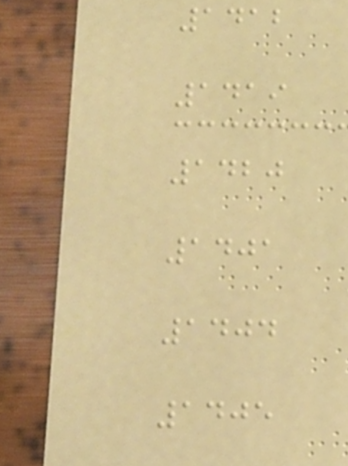1412
1419
1420
1401
1404
1405
